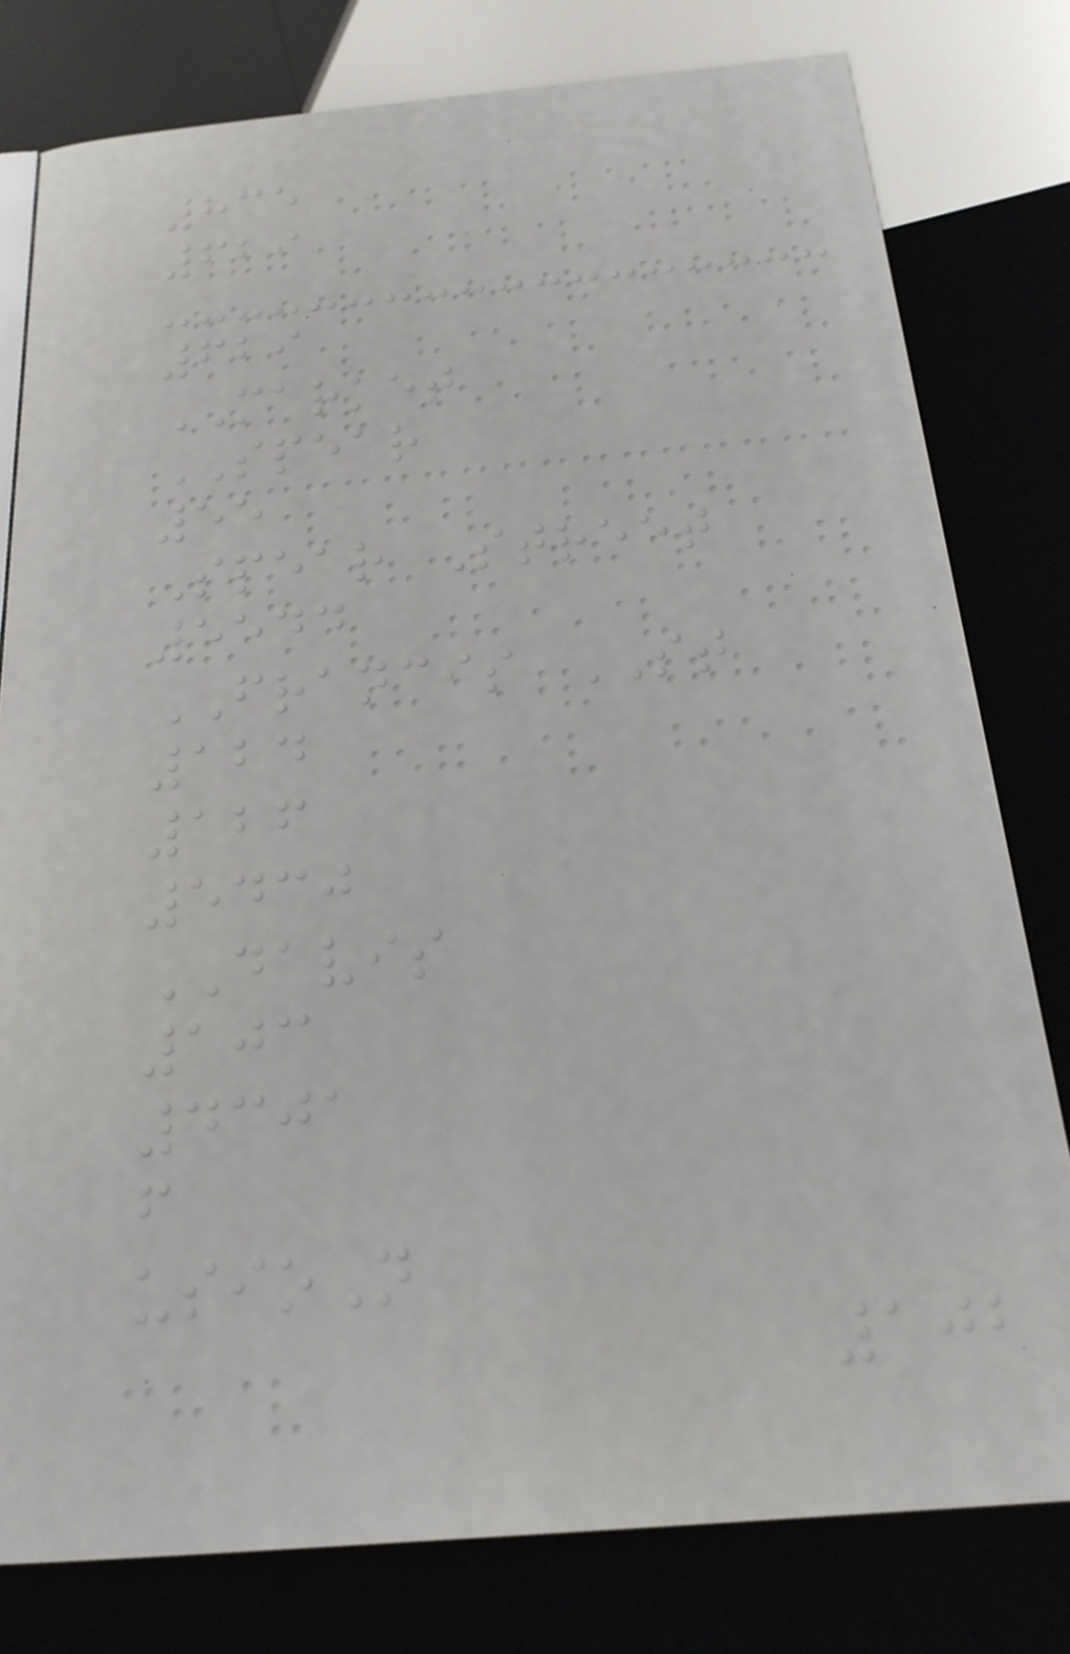835
629
629
MARKET
SPEAR
55
Spear Street
5544
FRANCIS ST
124
126
5430
DAVIS
103
4301
f
usioN
102
